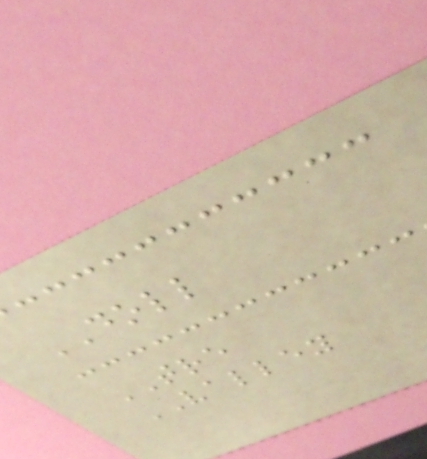DOLL
TRE
VALLEY
